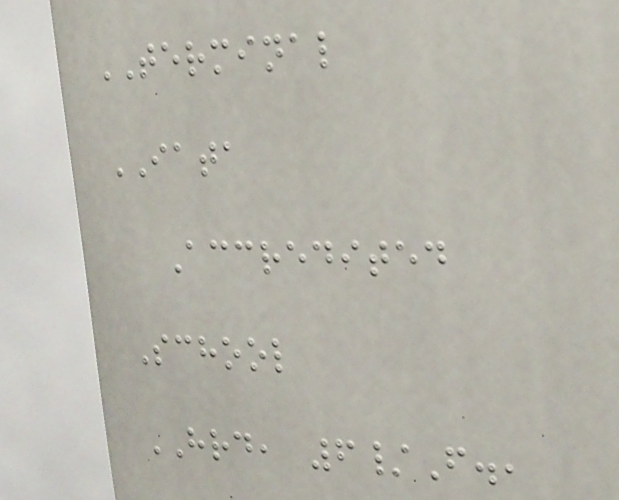TERMINAL
IATA
Accredited
School
HRD, 6/F.,
